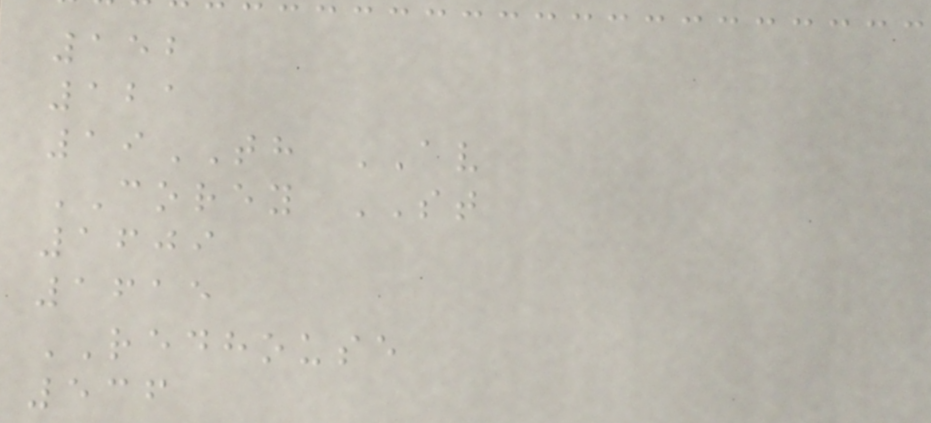152
121
19TH AV
COREY ST
1609
1615
REDHOUSE
536
